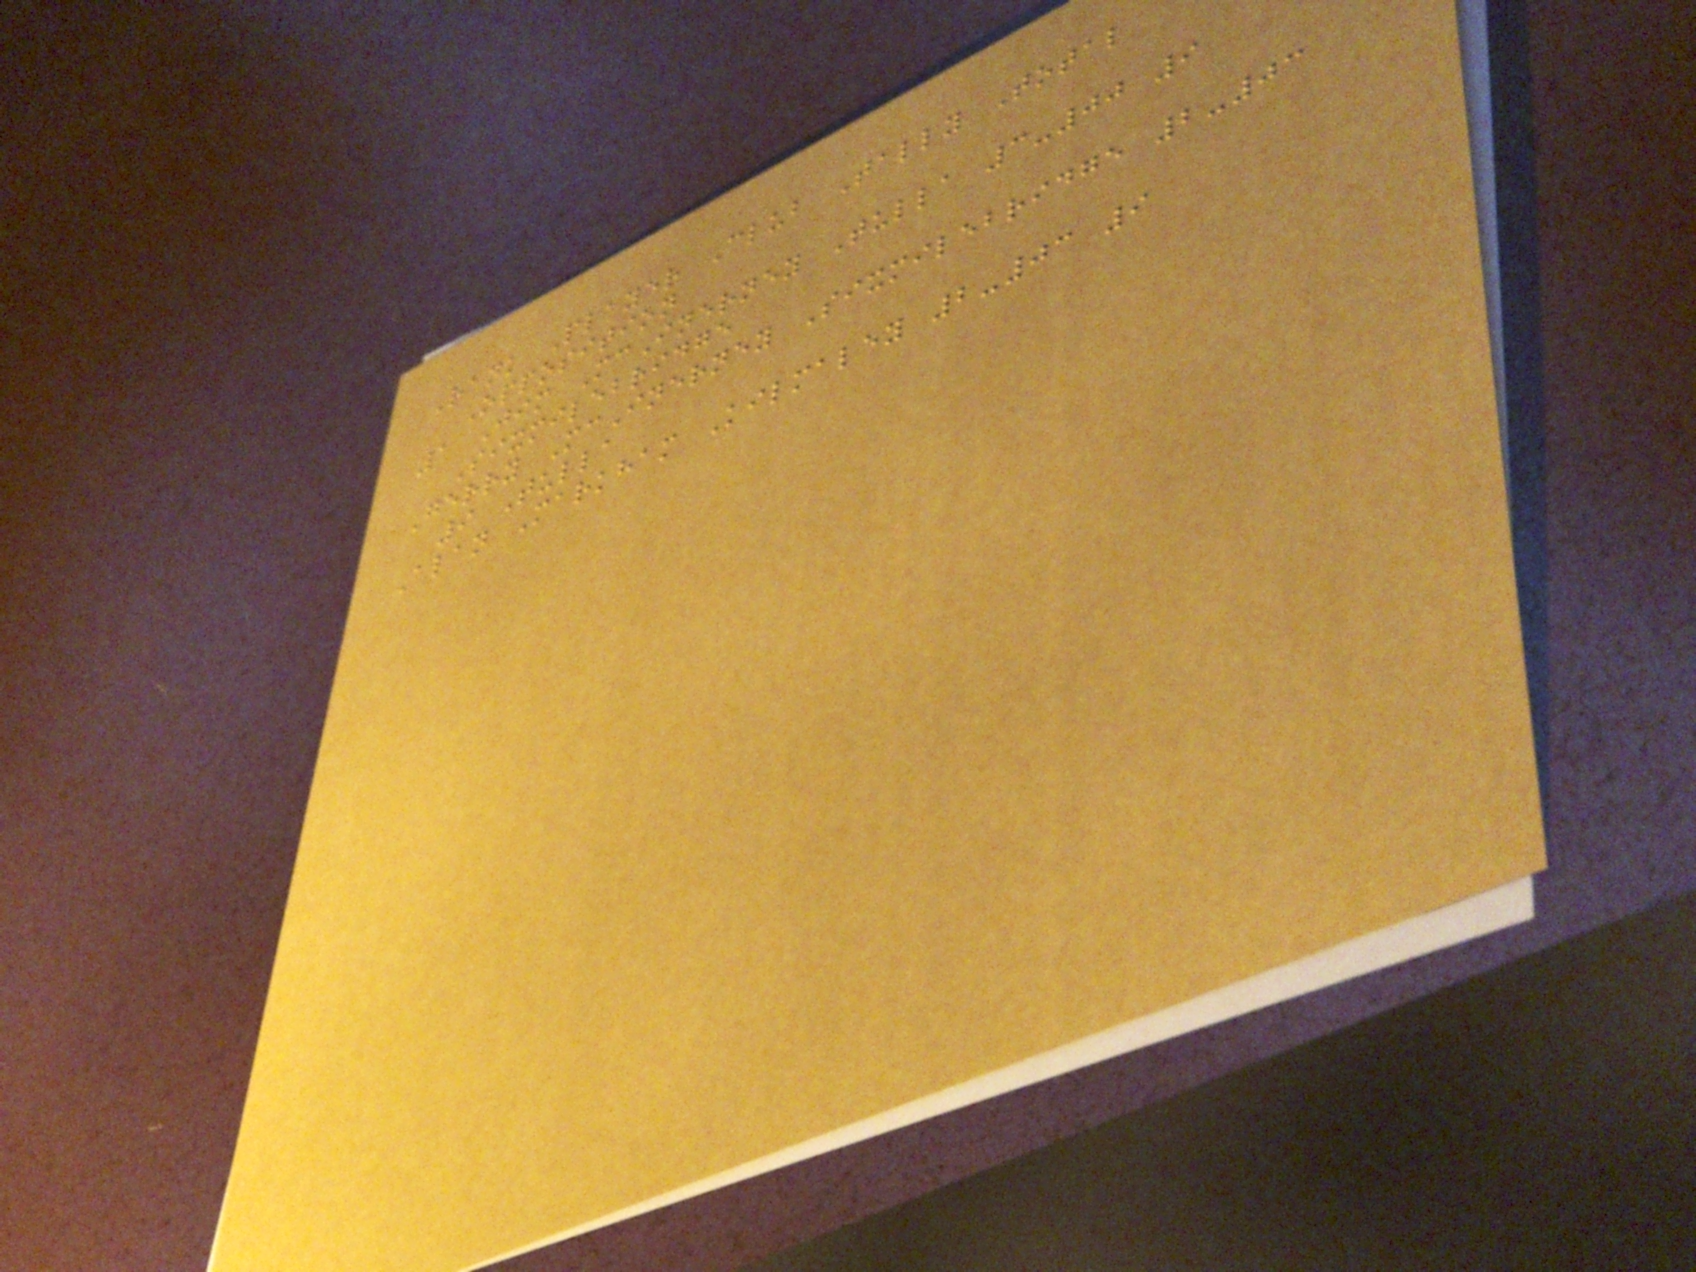Rank Player Club Tally Total
Opposition
1 Jim McInerney Tulla 3-00 9
Sixmilebridge
Gerry McInerney Sixmilebridge 2-03
9 Tulla
Alan Markham Kilmaley 2-03 9
